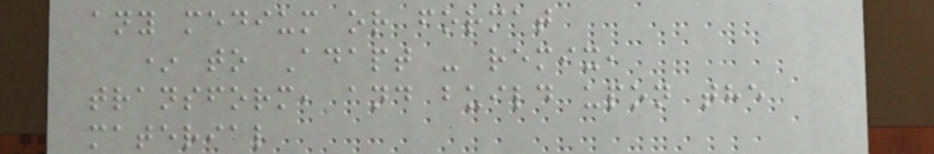any medium or format
* to Adapt - remix,
transform, and build upon the
material
